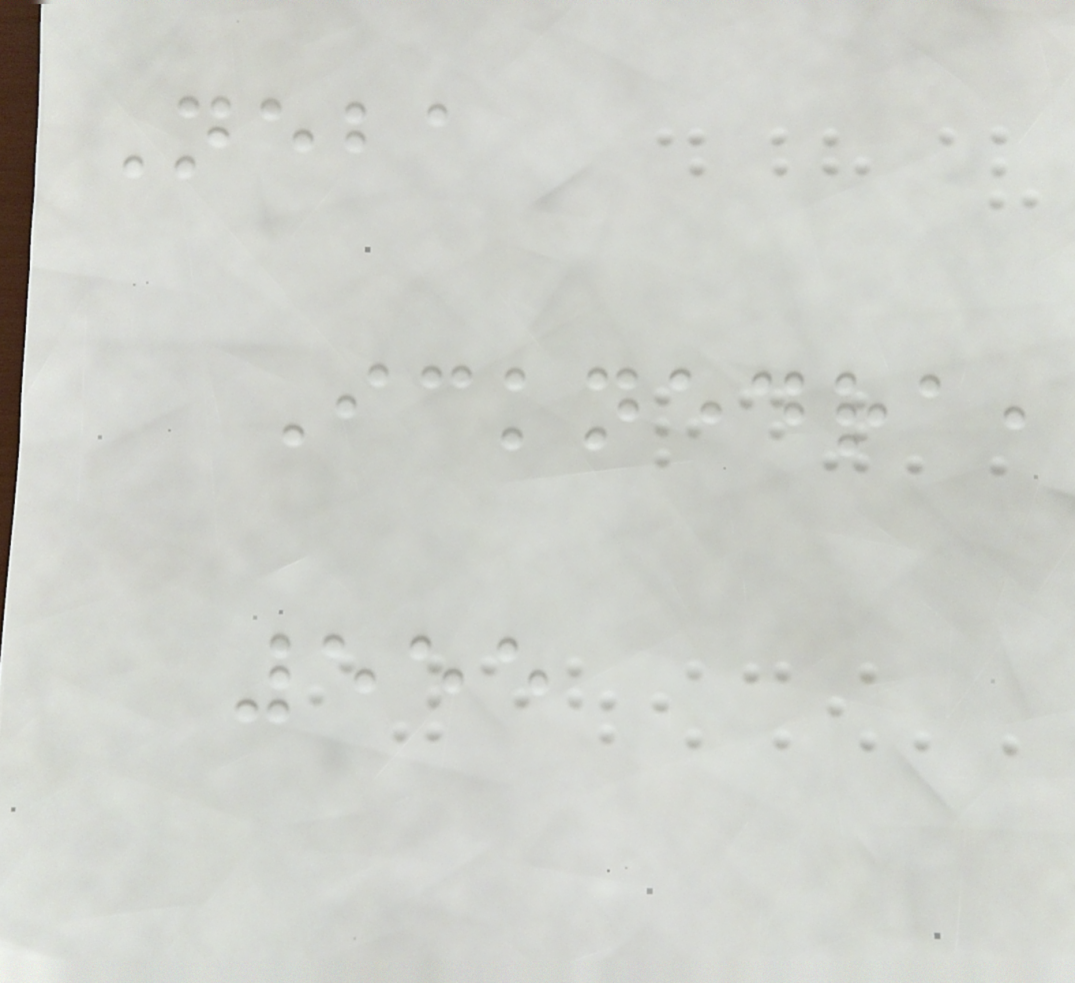Neba
Icknedra,
555
